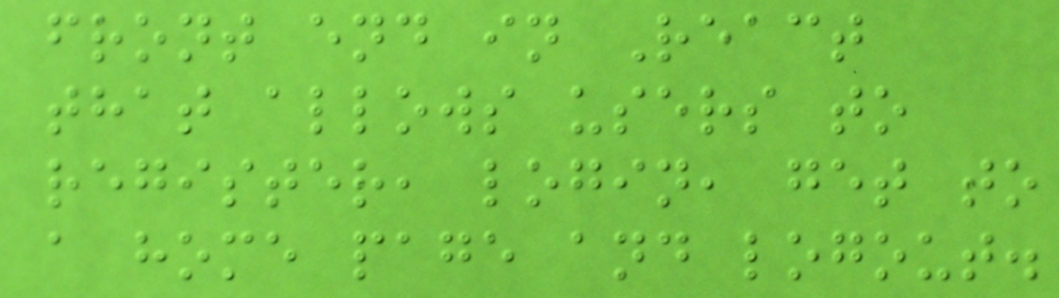front end in React
that allows users to
register, login, get to
a home page and logout.
